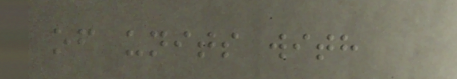of units with
